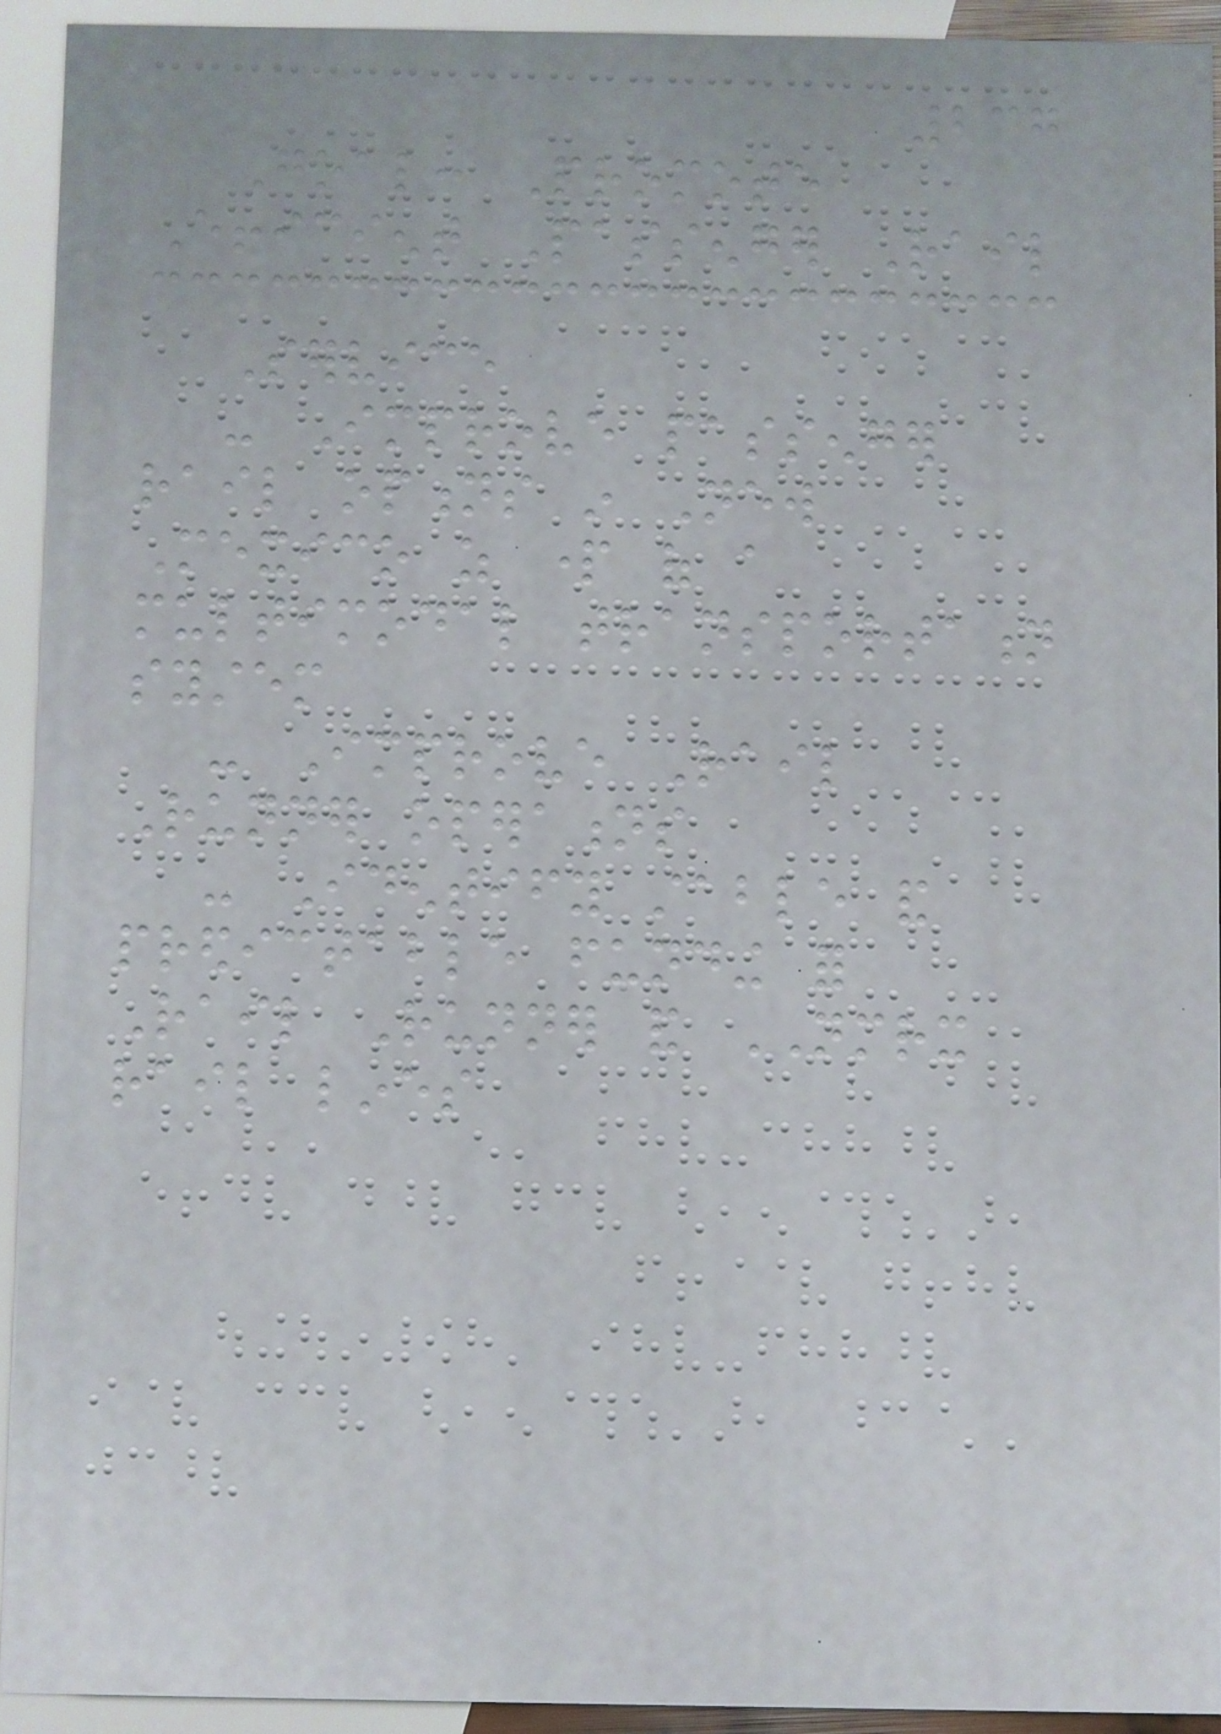237
Goal: Promote
Efficient Passenger Rail
Service
- Improve passenger
rail options in New
Mexico as part of a
multimodal transportation
system
- Improve Rail
Runner operations
- Identify stable and
predictable funding for
Rail Runner and NMRX
rail lines
